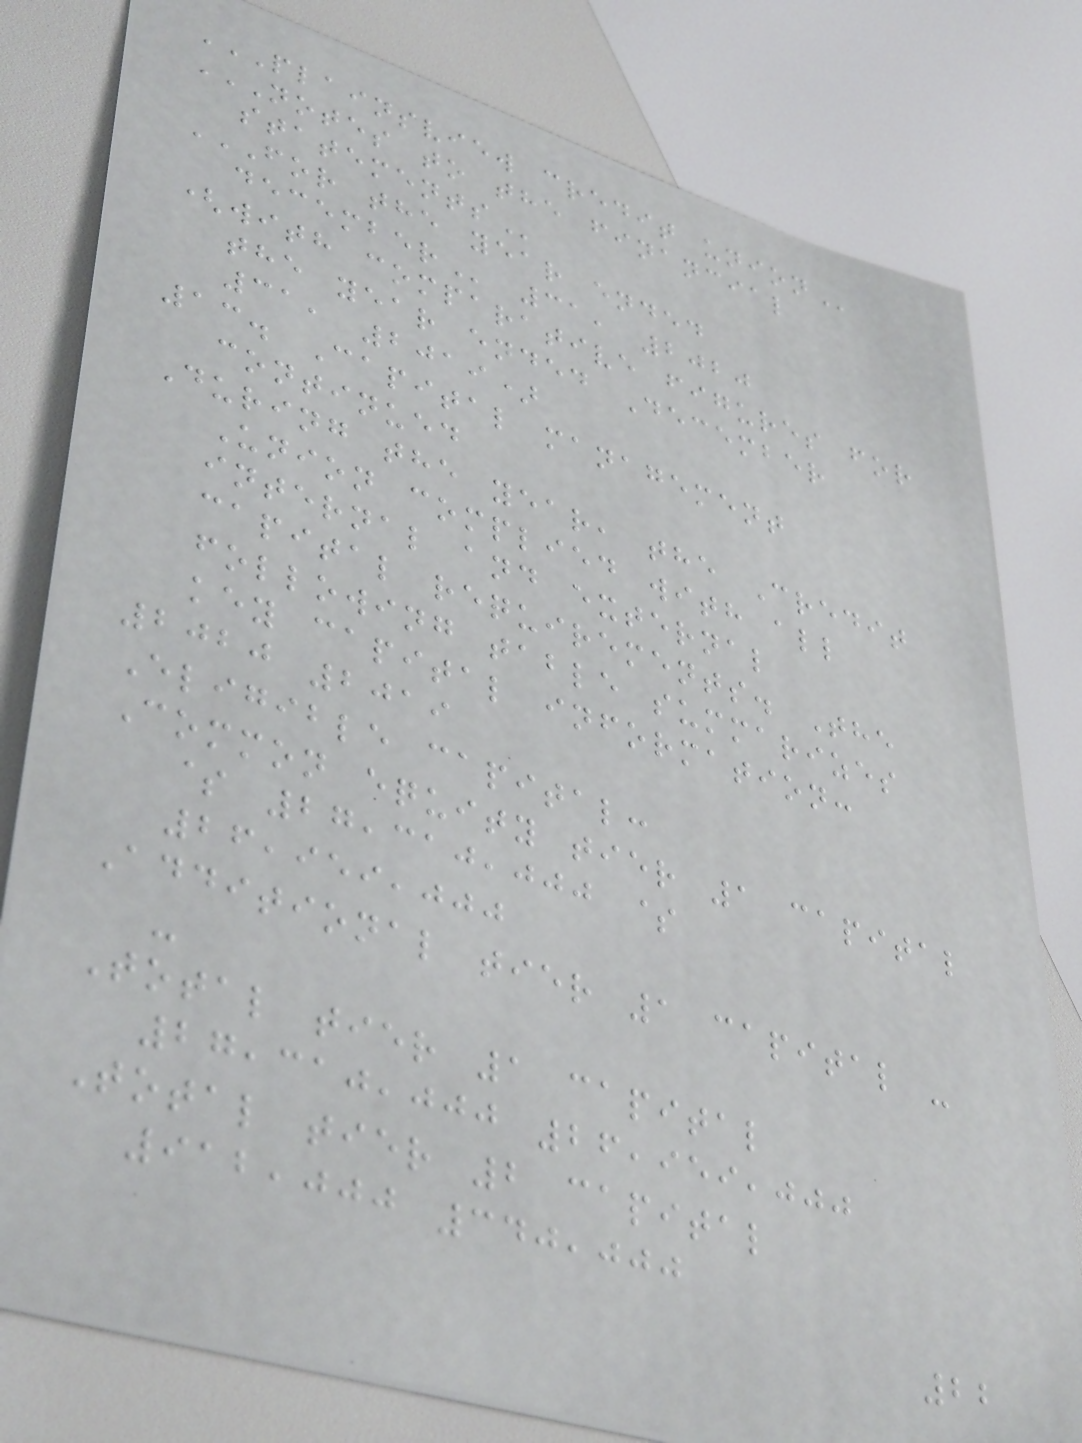PLAINSVIEW CREDIT UNION
NOTES TO THE FINANCIAL
STATEMENTS
FOR THE YEAR ENDED
DECEMBER 31, 2020
(with comparative figures for
the year ended December
31, 2019)
13. Capital management
continued
During the year, the Credit
Union complied with all
internal and external
capital requirements. The
following table summarizes
key capital information:
2020 2019
Eligible capital:
Common equity tier 1 capital
$ 27,310,000 $
26,959,000
Additional tier 1 capital -
-
Total tier 1 capital
27,310,000 26,959,000
Total tier 2 capital
912,000 340,000
22
